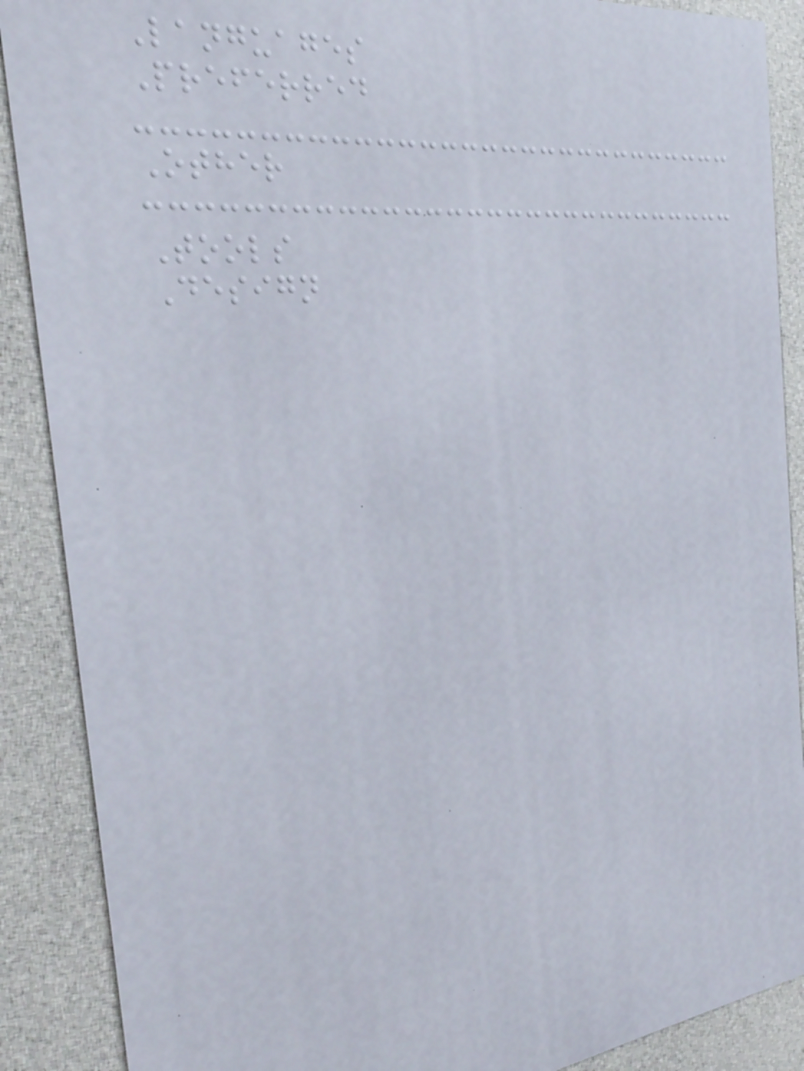Languages
Preferred
Other
Tools
Design
